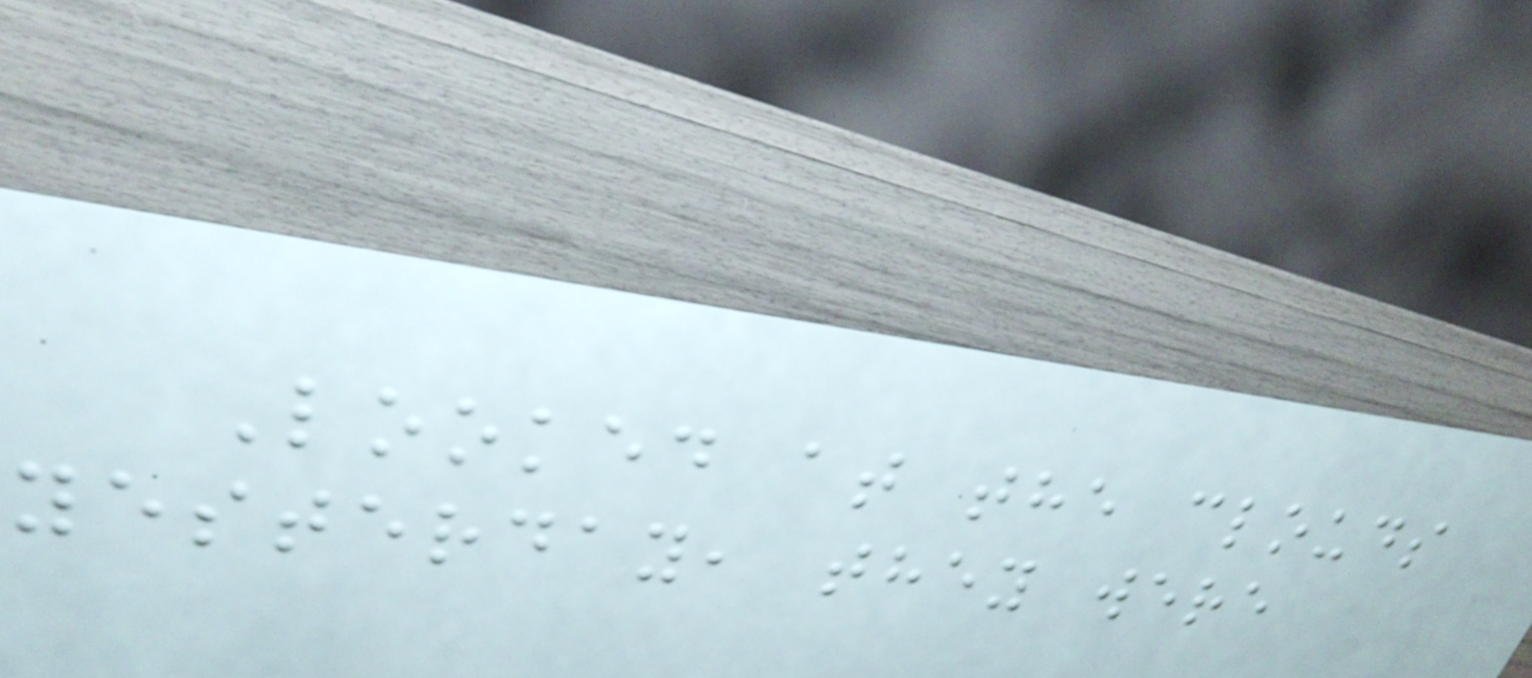Looked at the clouds
yesterday, they were
